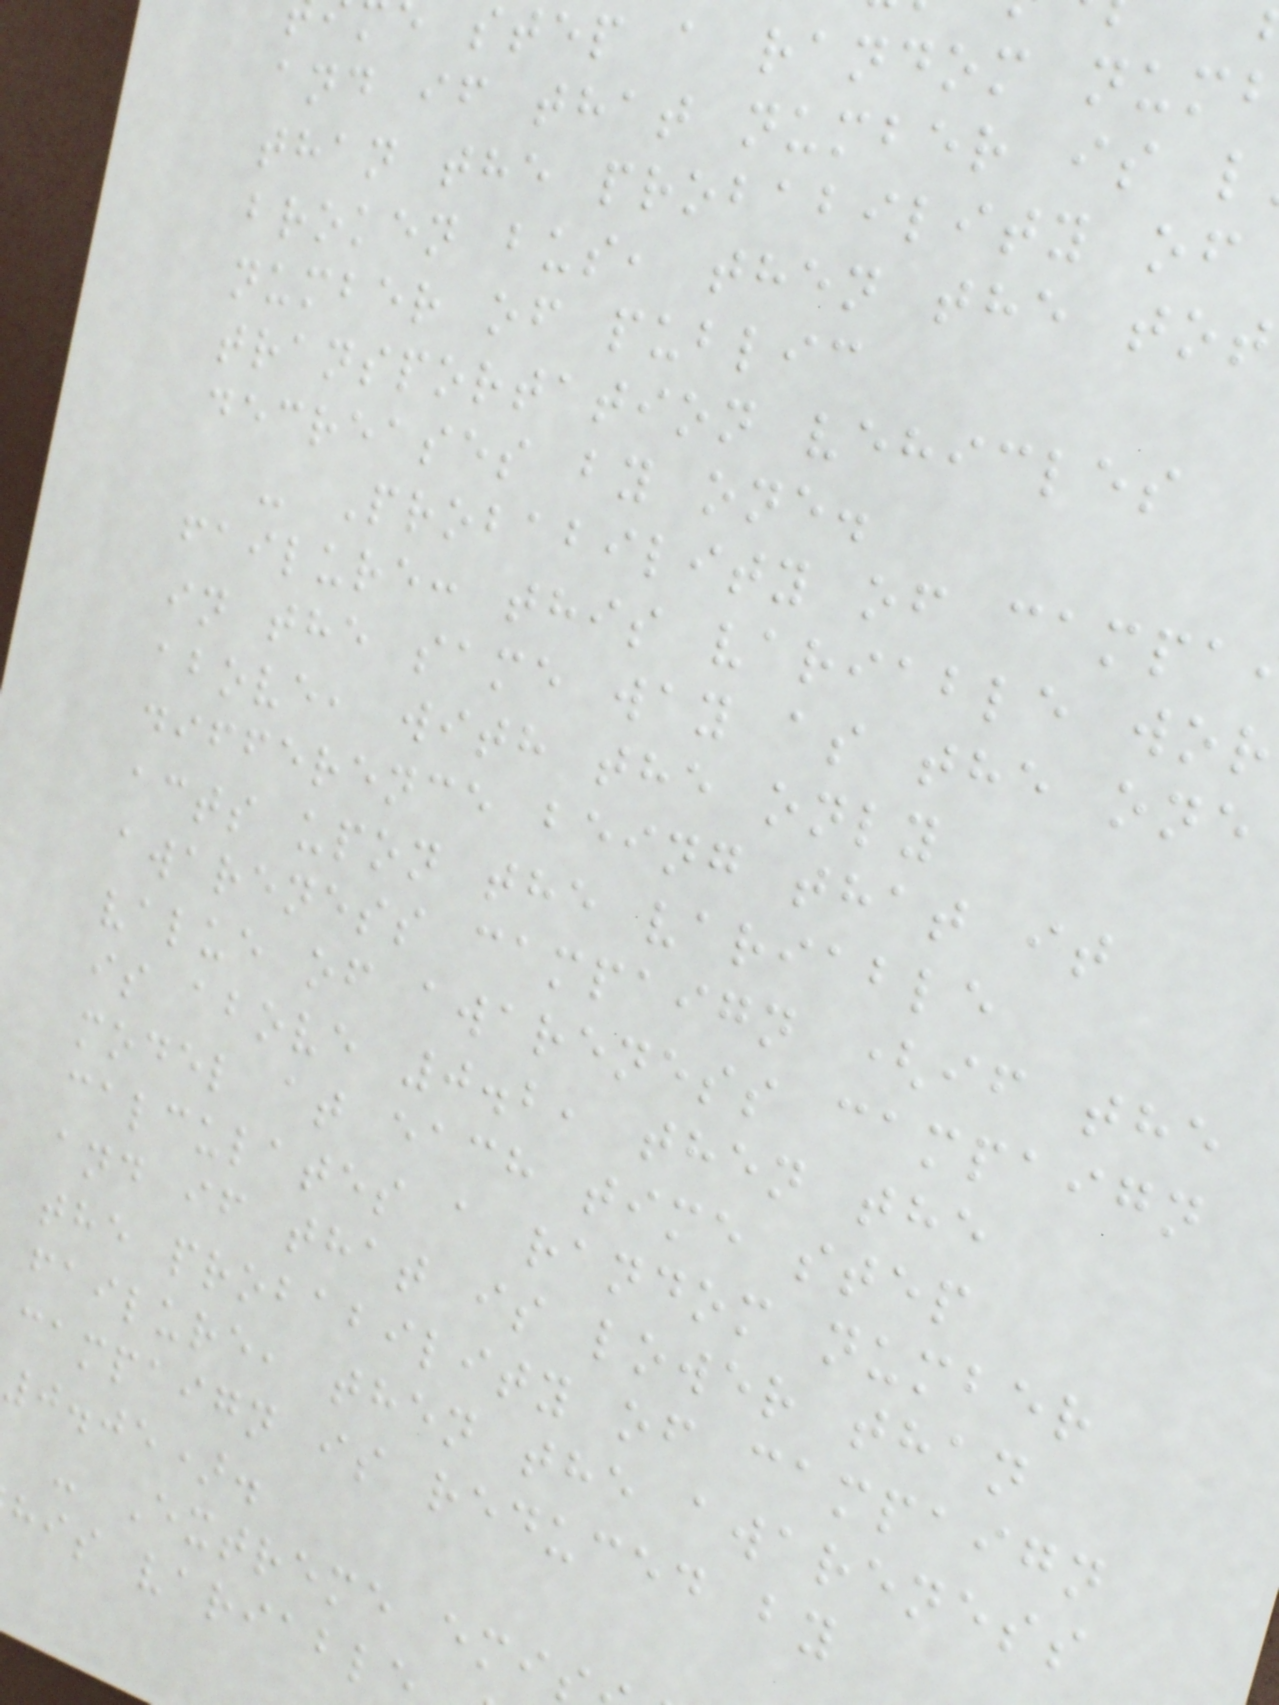step a random num
and if that number is l
than the probability of
broken bus, then the tot
number of public
transportation vehicles
decreases by one.
- Probability of campa
failure: this variable wor
in the same way as the one
above, with the only
difference being that it
acts upon the variable
awareness campaign (if the
value of awareness campaign
is above 0.2, then the
model at each time step
calculates a random number
and if that is lower than
the probability of campaign
failure, then the awareness
campaign is reduced by
0.05).
- Extreme emi
his variabl
